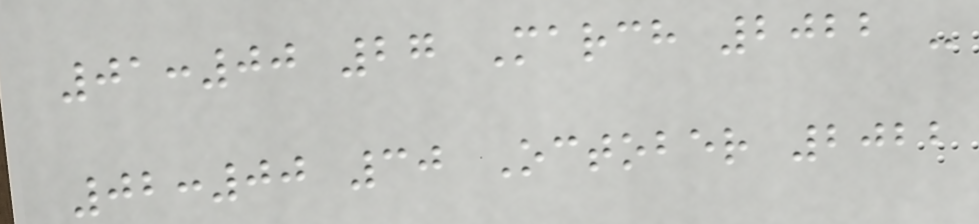01:00 27 March 2022 -
02:00 30 October 2022
